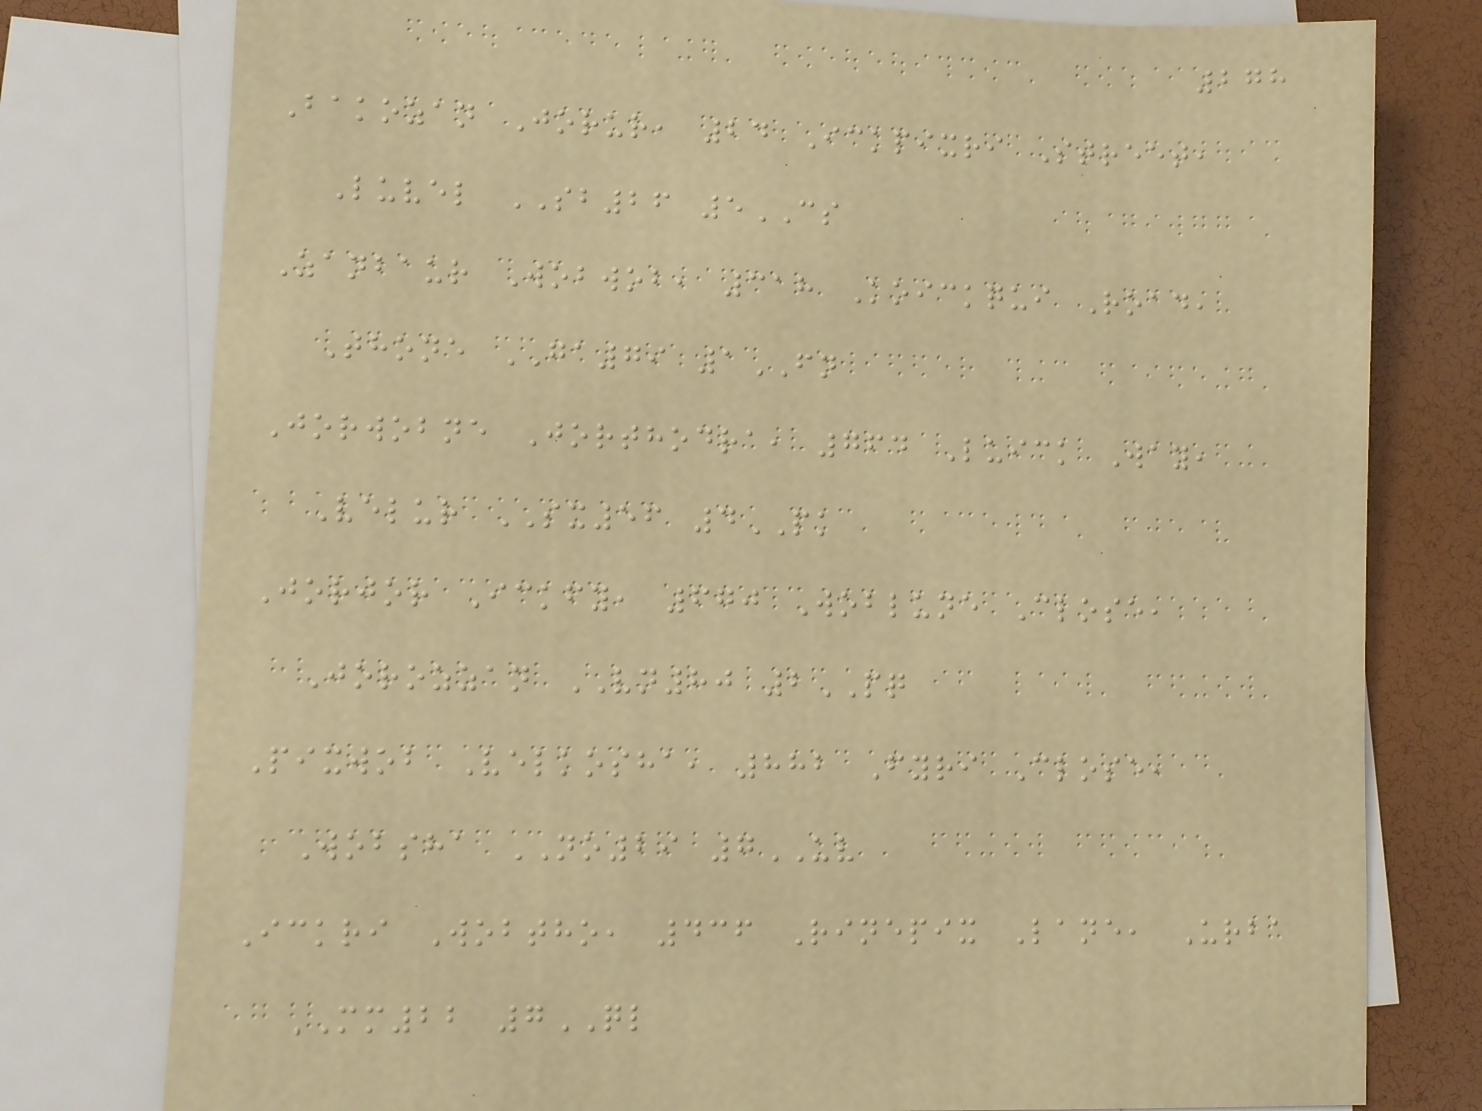278
Bakozan Jorur, 24 Ickpixri Street,
Luvel SB26 5CS
Zanbaur Wobwob, 318 Koickqui Road,
Thone GA79 1FN
Jorwobne Jorthodra, 764 Luick Way,
Velur SX56 4PK
Jorjor Ickfy, 670 Woblune Close,
Jorozzan VN80 2PQ
Pixwob Velkosha, 882 Fyri Close,
Wobsha NO29 7UV
Ickri Wobtho, 436 Rinepix Lane, Urba
MM22 7QL
